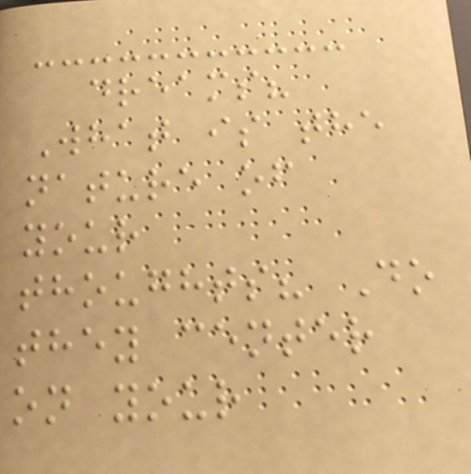dreams?
What is the
nature of
your
thoughts? Do
they center
on your
